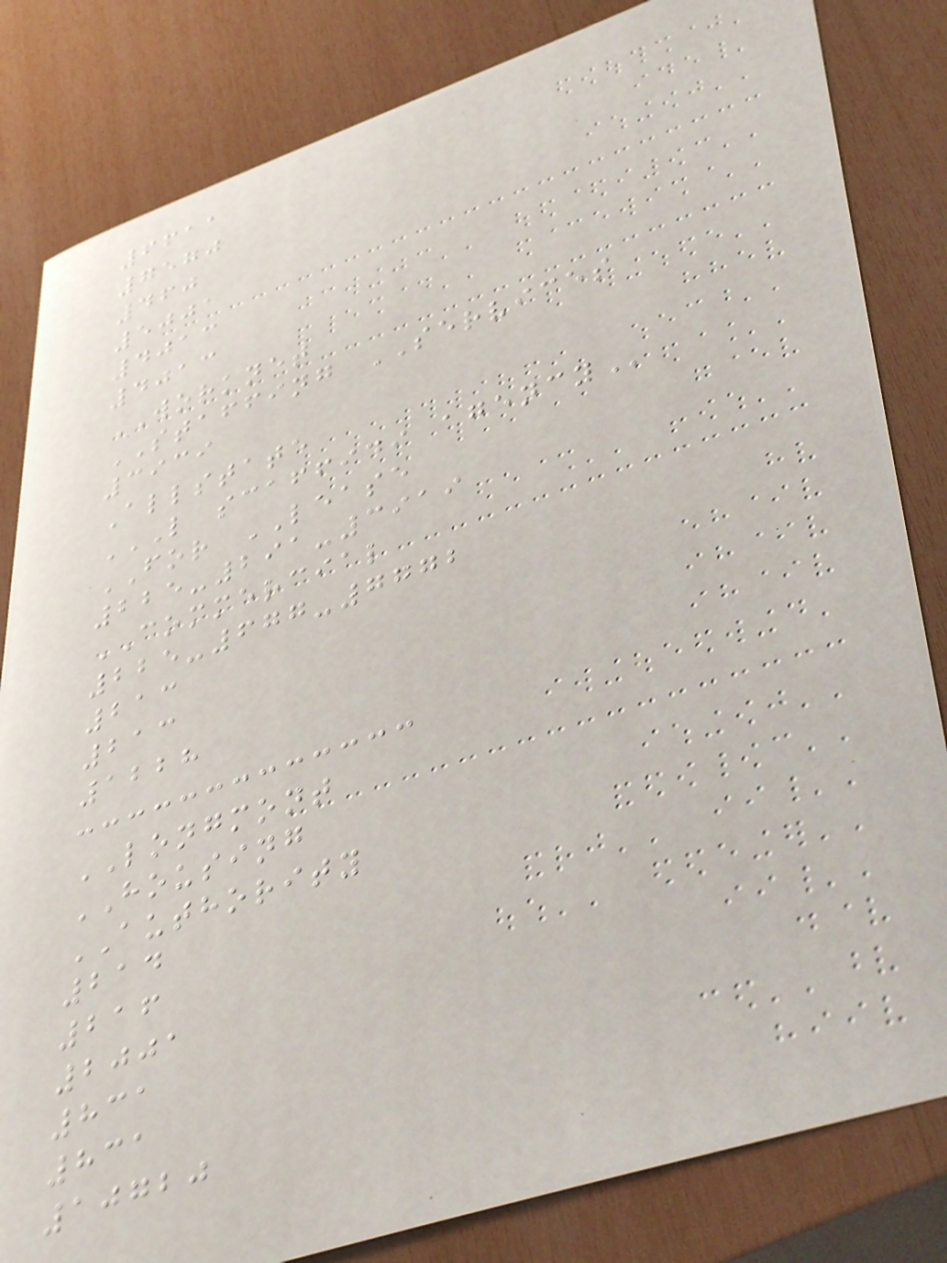6611
7570
460
5001
4013
4013
WORKNET
STAFFING SERVICES
3939
Allstate
L SCAFFIDI AGENCY
FOR LEASE
225-291-3919
COMMERCIAL
225-677-7772
213
213
1228
LONGMONT
HOUSING
AUTHORITY
214
216
2001
831
831
10720
